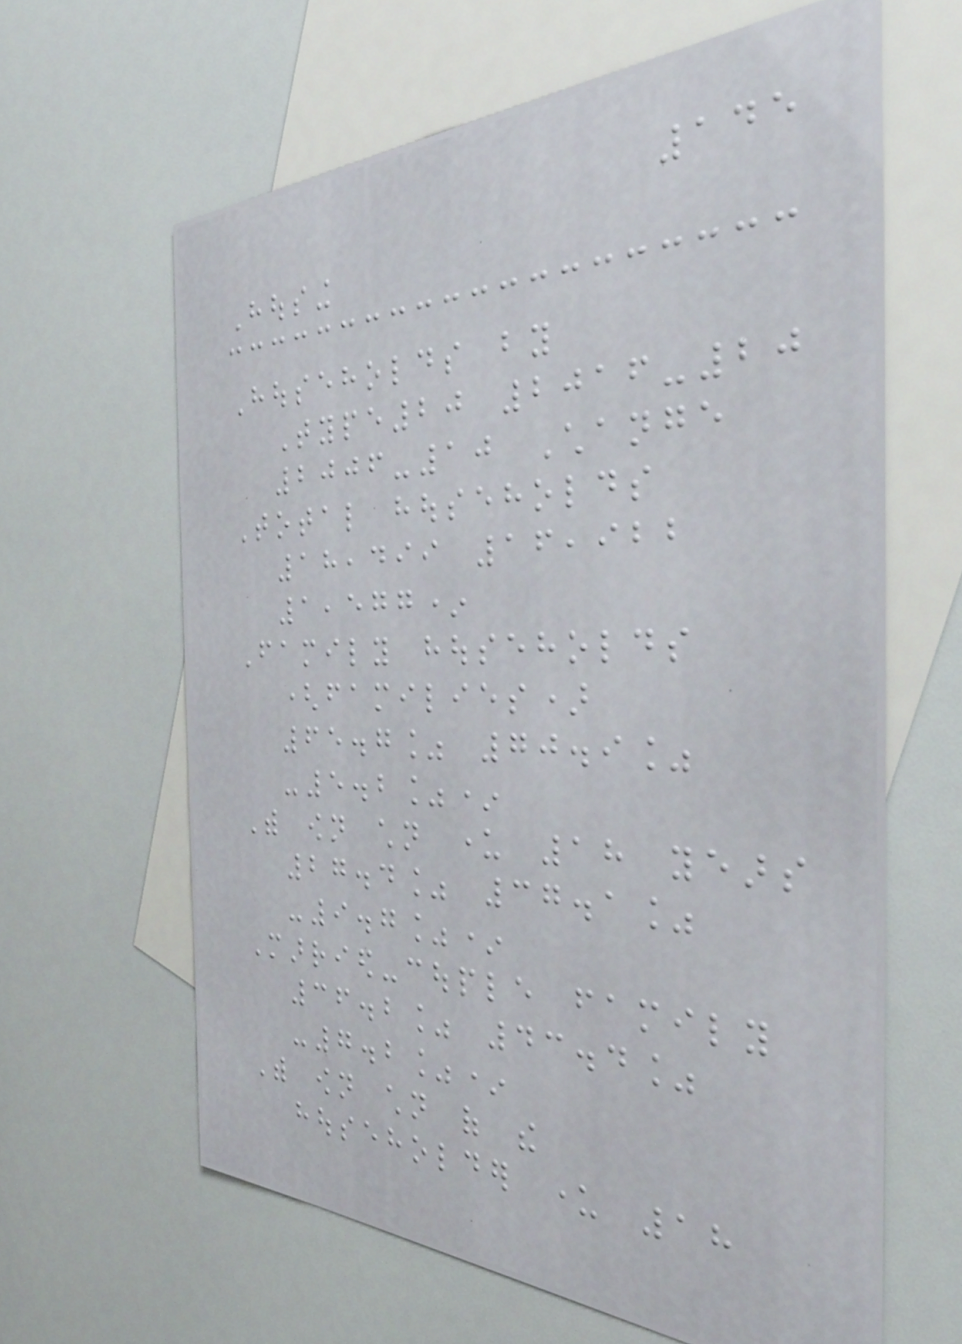145
Housing
Households by
Type20 2016-20
2006-10 Change
Total households
18,499 16,922
1,577*
Family households
(families)
65.7% 70.9%
-5.2%*
With own children under 18 years
27.4% 37.1%
-9.7%*
Married-couple family
36.2% 43.4%
-7.2%*
With own children of the
householder under 18
